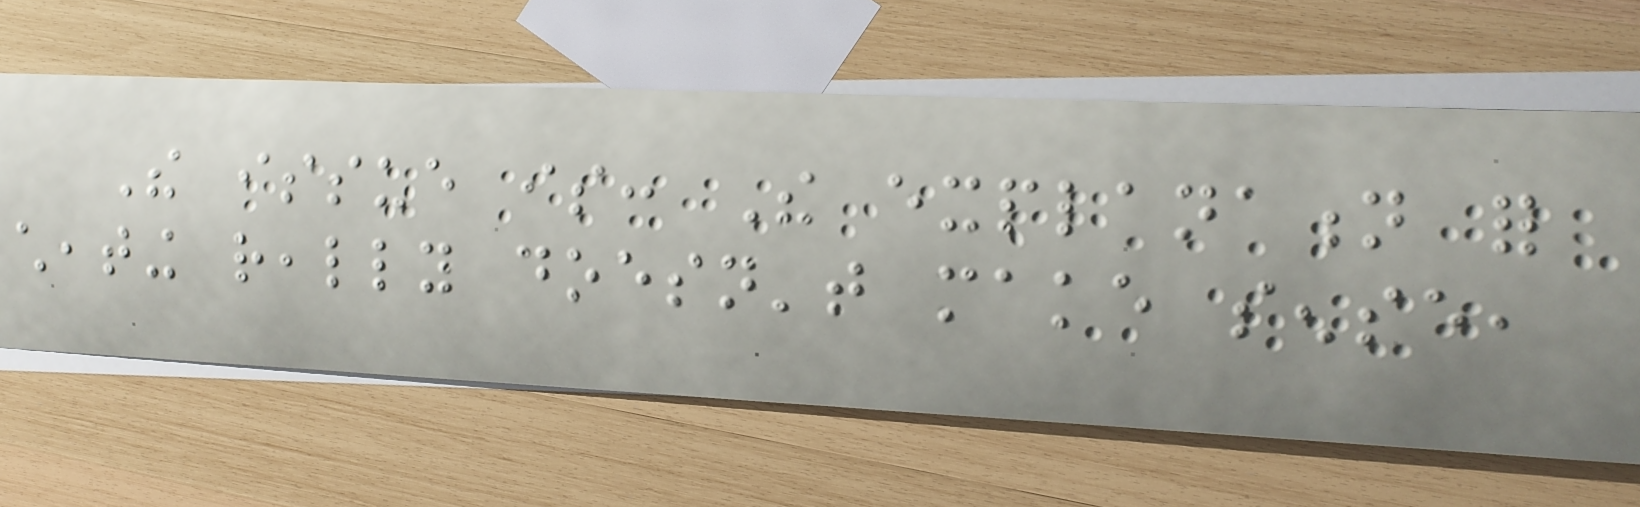The issue is: The explanation for
cheating really doesn't make sense,
